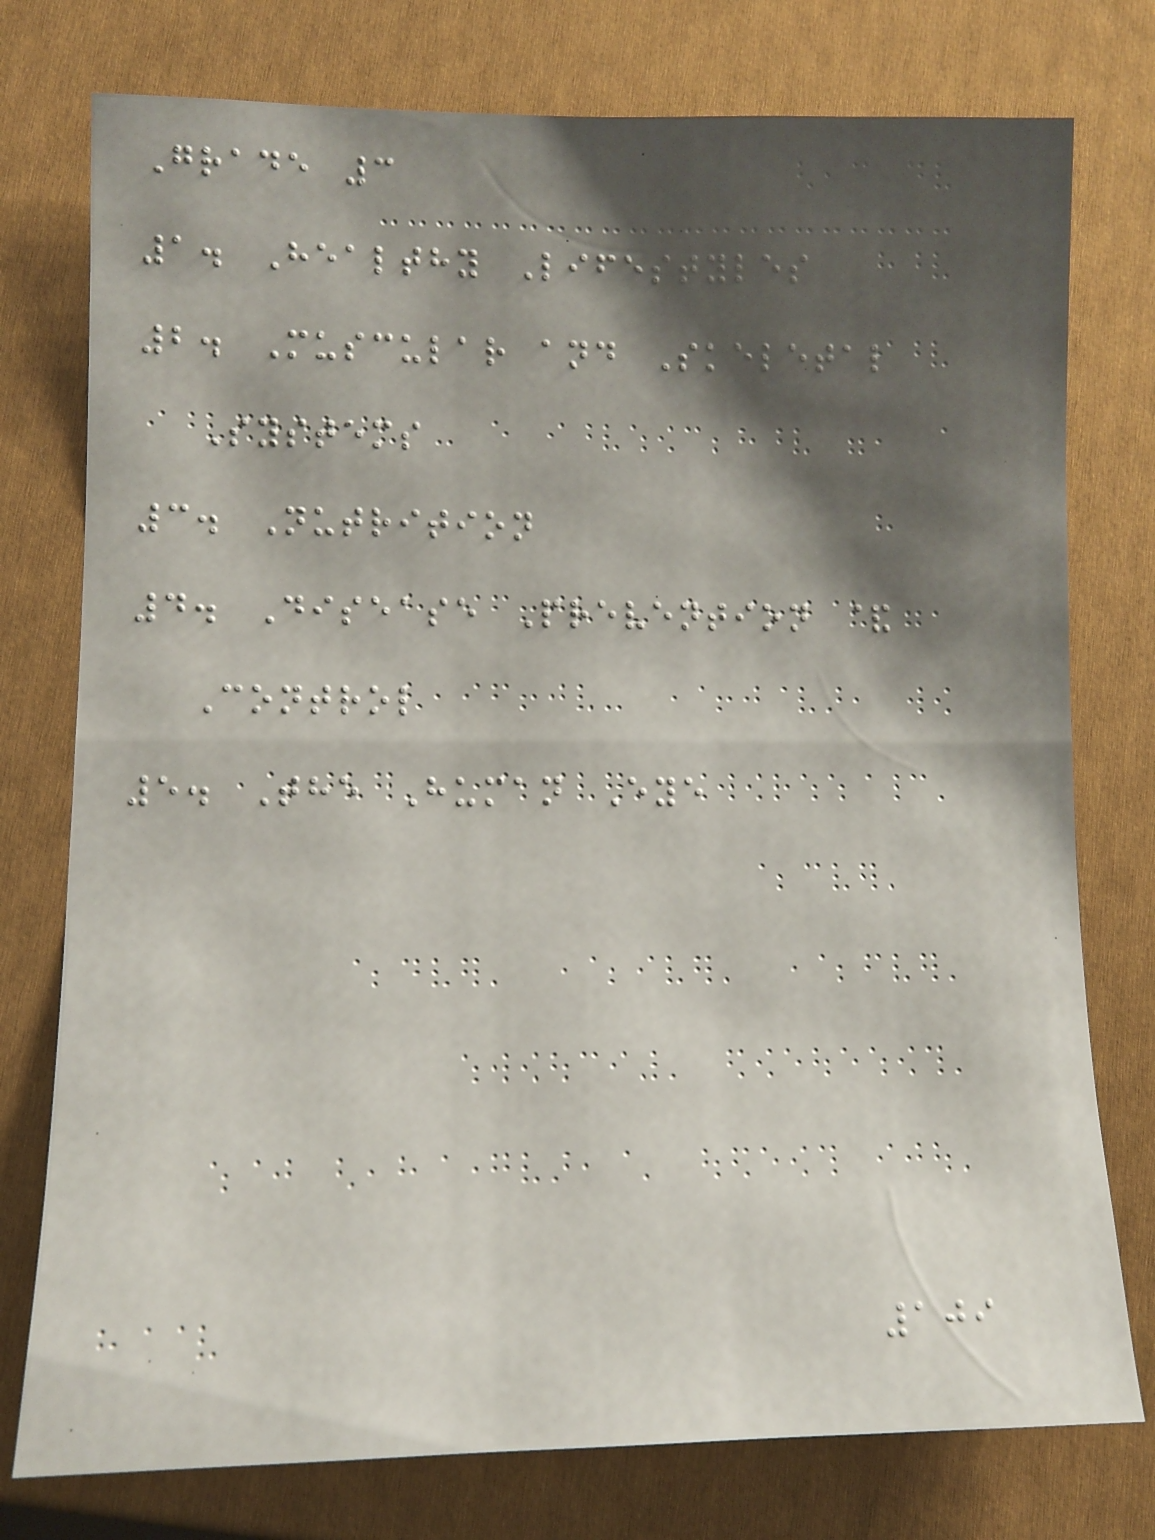Grade 3
1. Healthy Lifestyles
2. Muscular and Skeletal
Systems
3. Nutrition
4. Disease Prevention &
Control
5. The Human Eye
109
